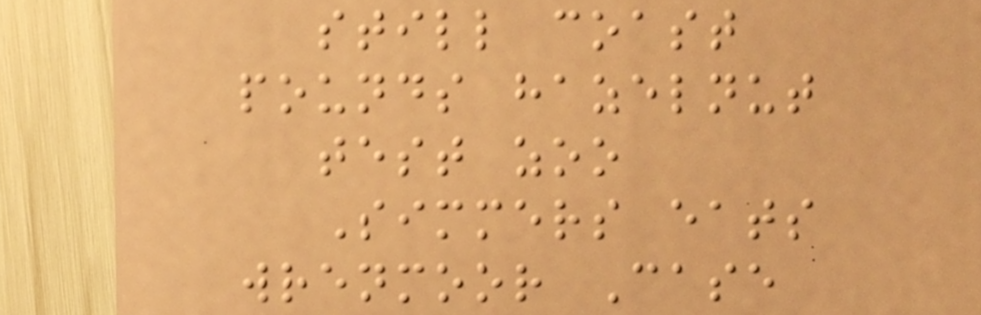still coast
pounds hazelnut
test zoo
Simmers eats
wrenmoor Case
